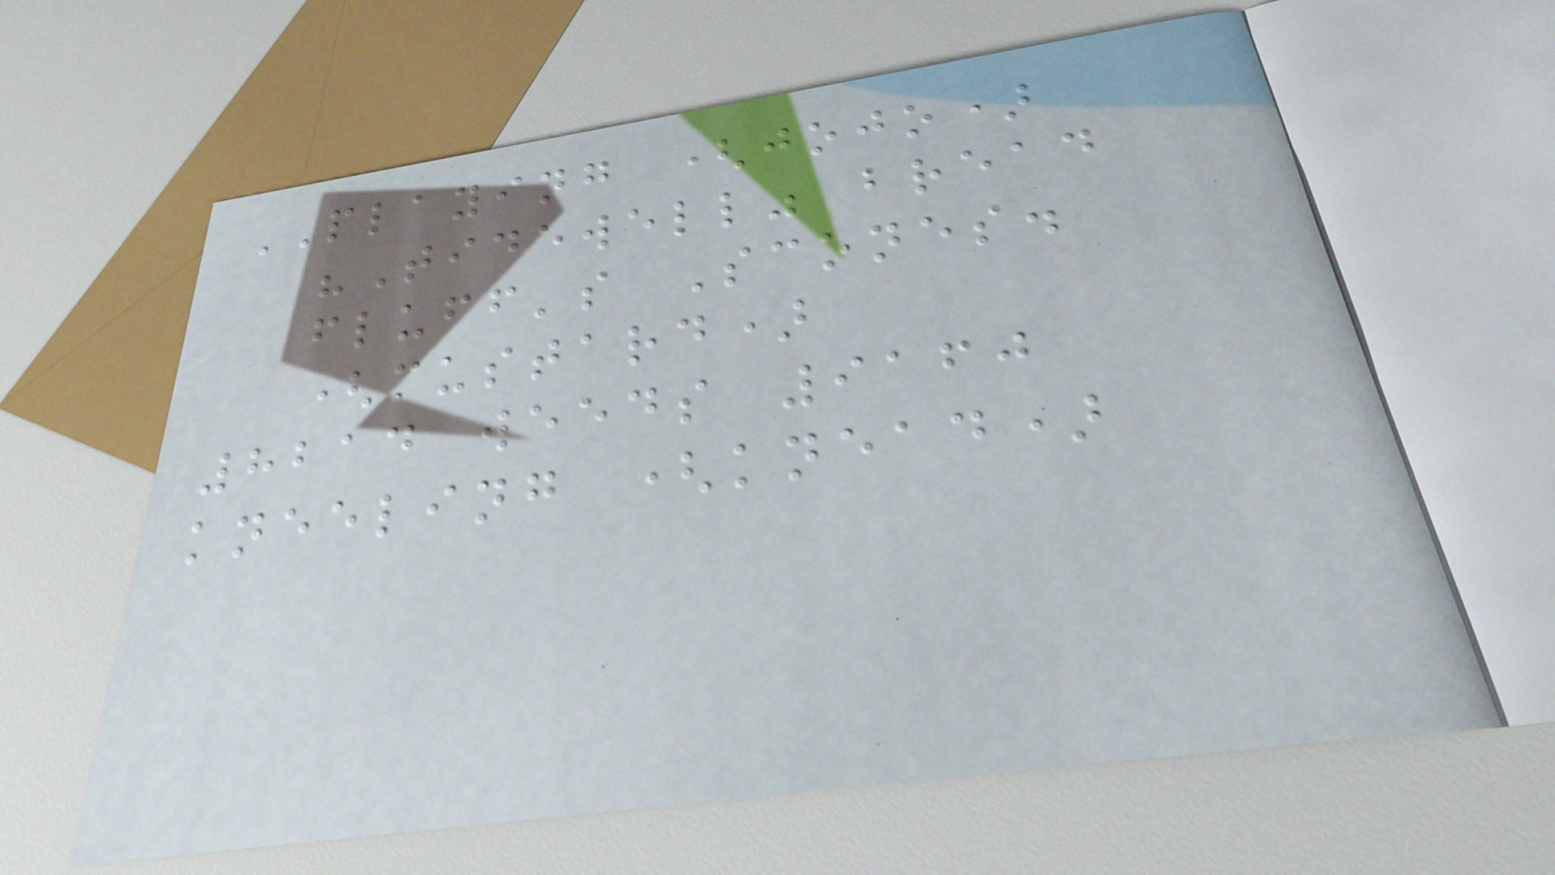PLAYING (jojo)
"Tidewell" bread
fluff's Scones.
(mustard)
8214 weeds 9160
kneeling (knead)
